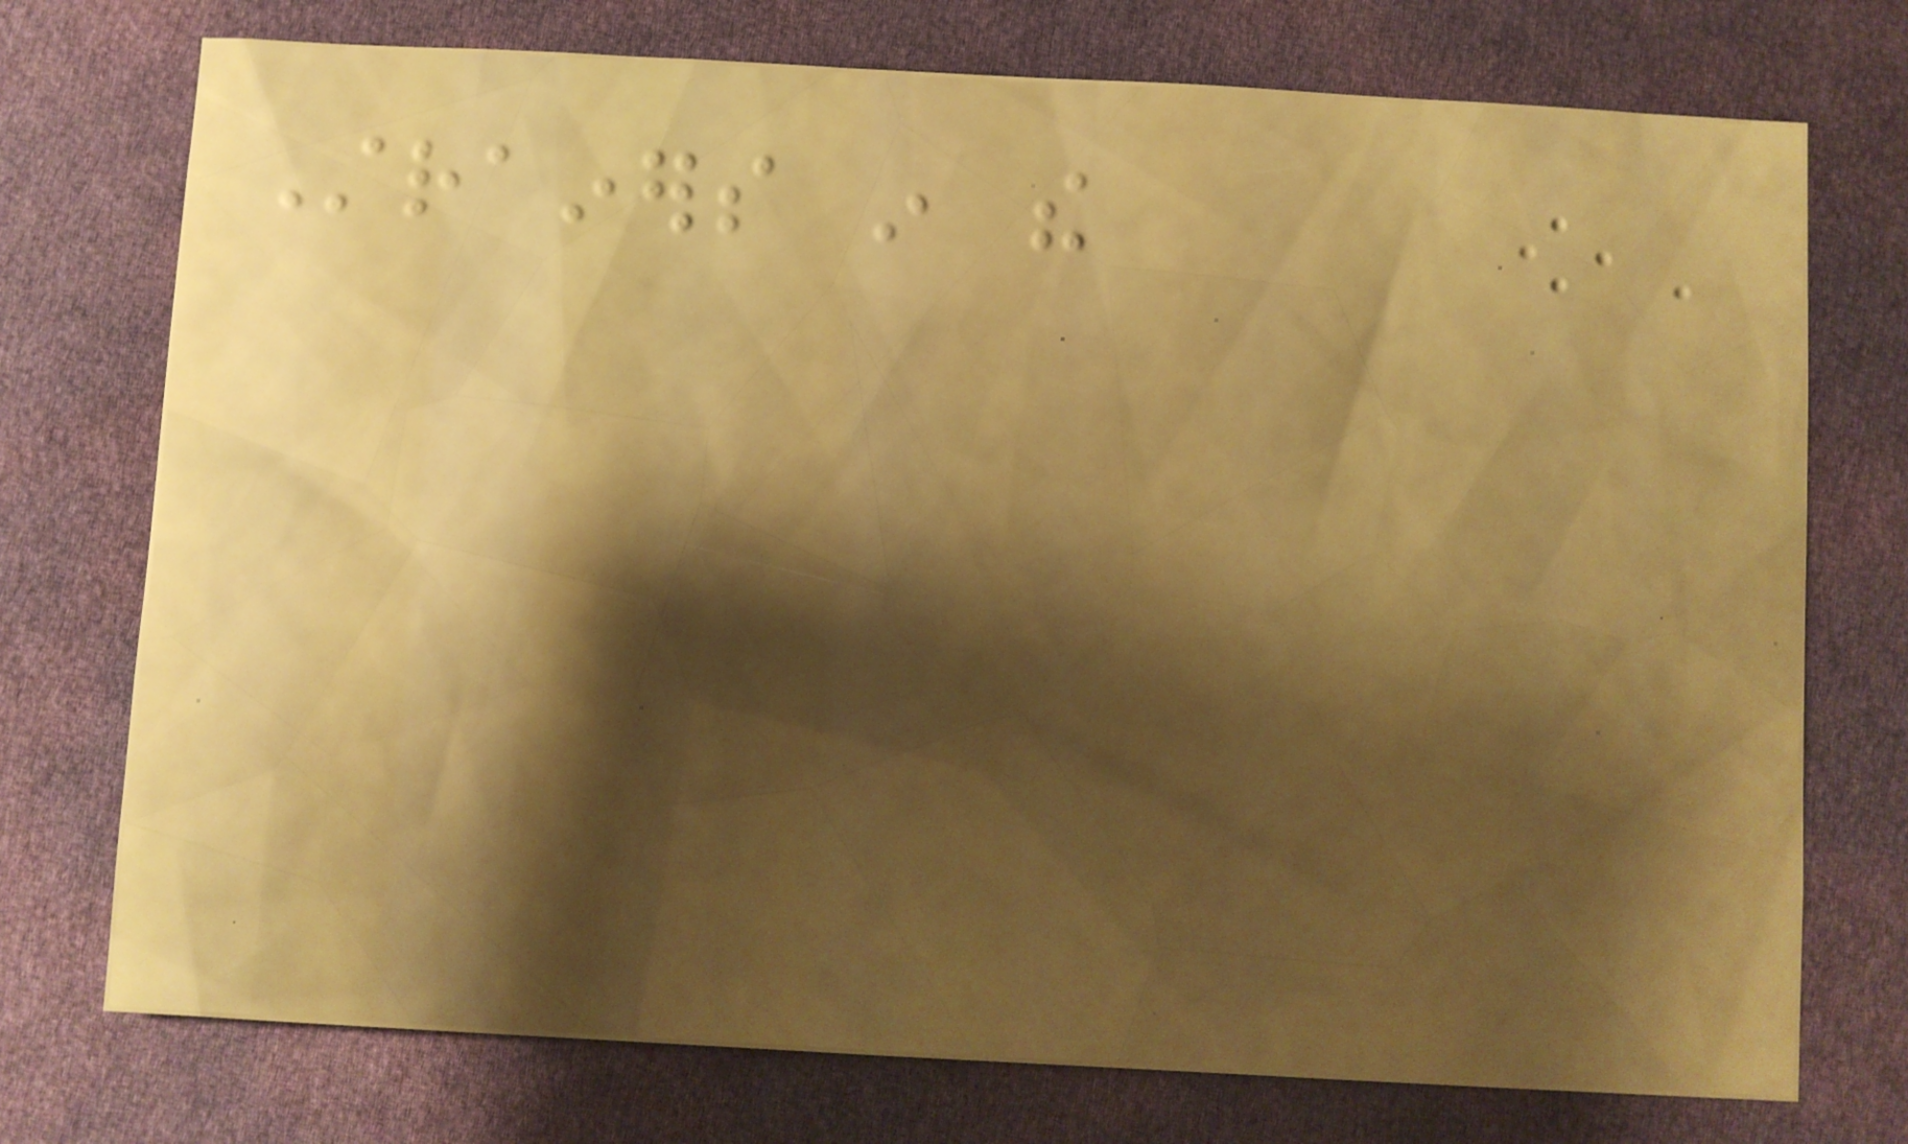Strainers in the
